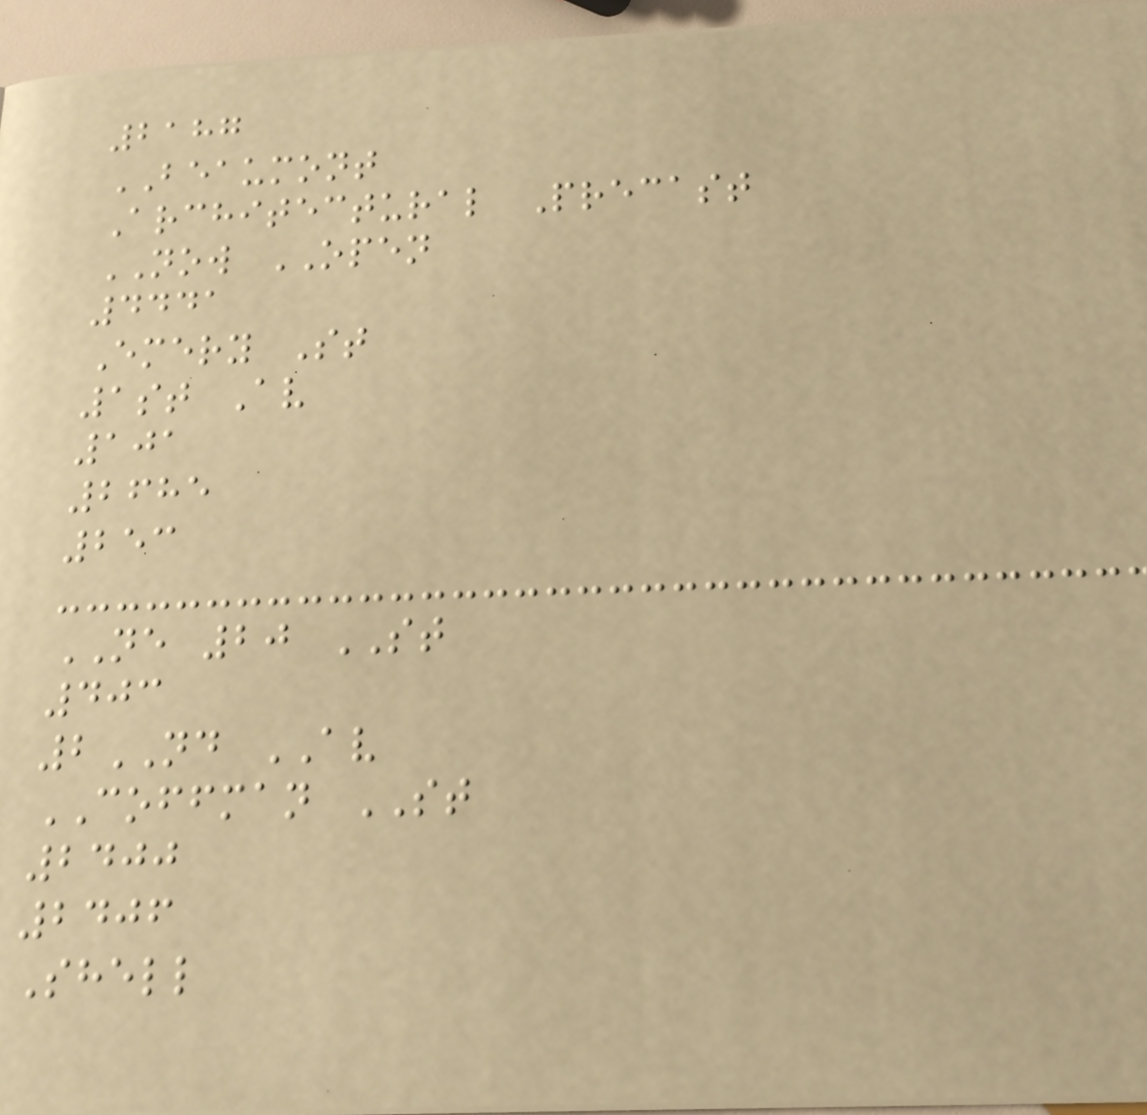2187
BEAUMONT
Architectural Precast
NOW OPEN
4441
Emery St
1st Av
101
2685
253
NE 20 ST
403
2ND AV
COFFMAN ST
2400
2406
Shell
